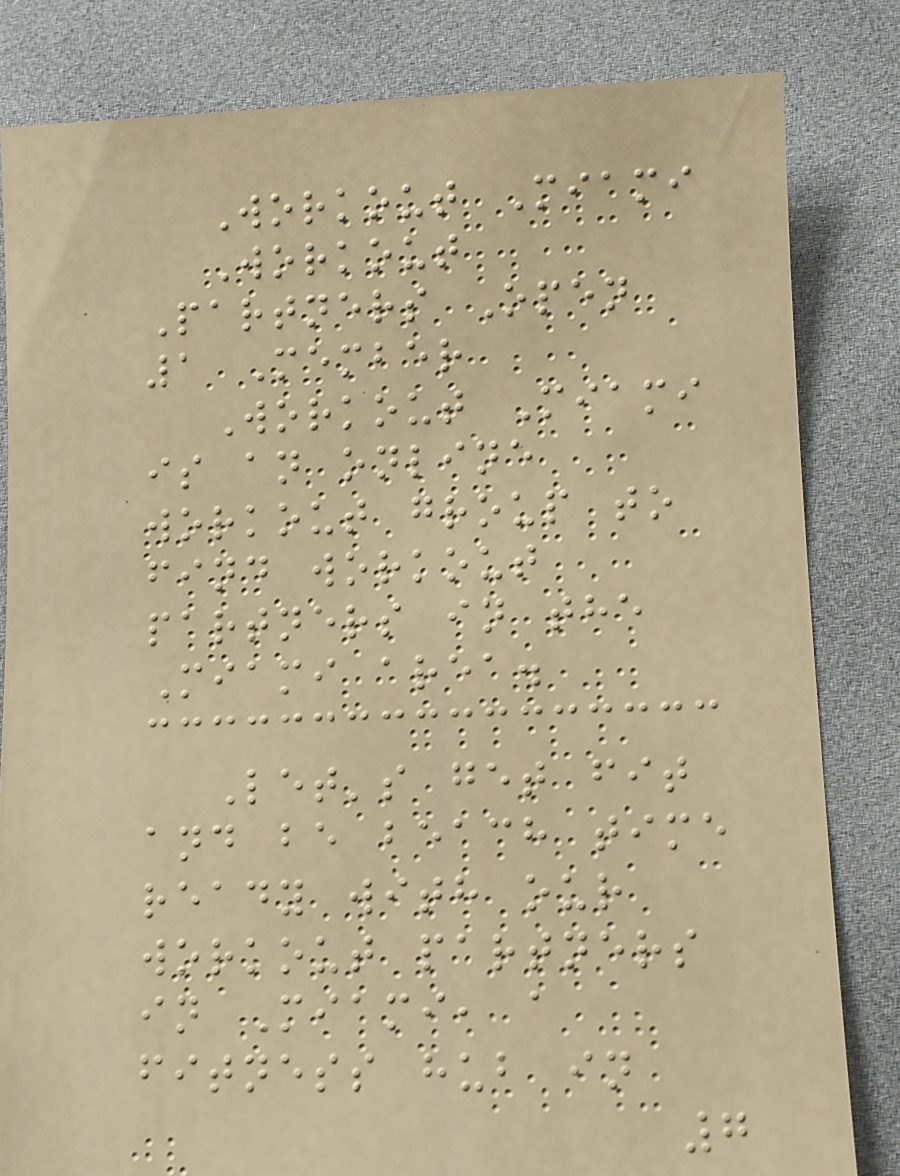Workout Miami
Workout
Partners Open
1 Member
Workout Miami
is an online
workout group to
find workout
partners in the
Miami area.
Let's get fit
and be beach time
ready with our
workout partners
in Miami, a
fitness hub in
7
